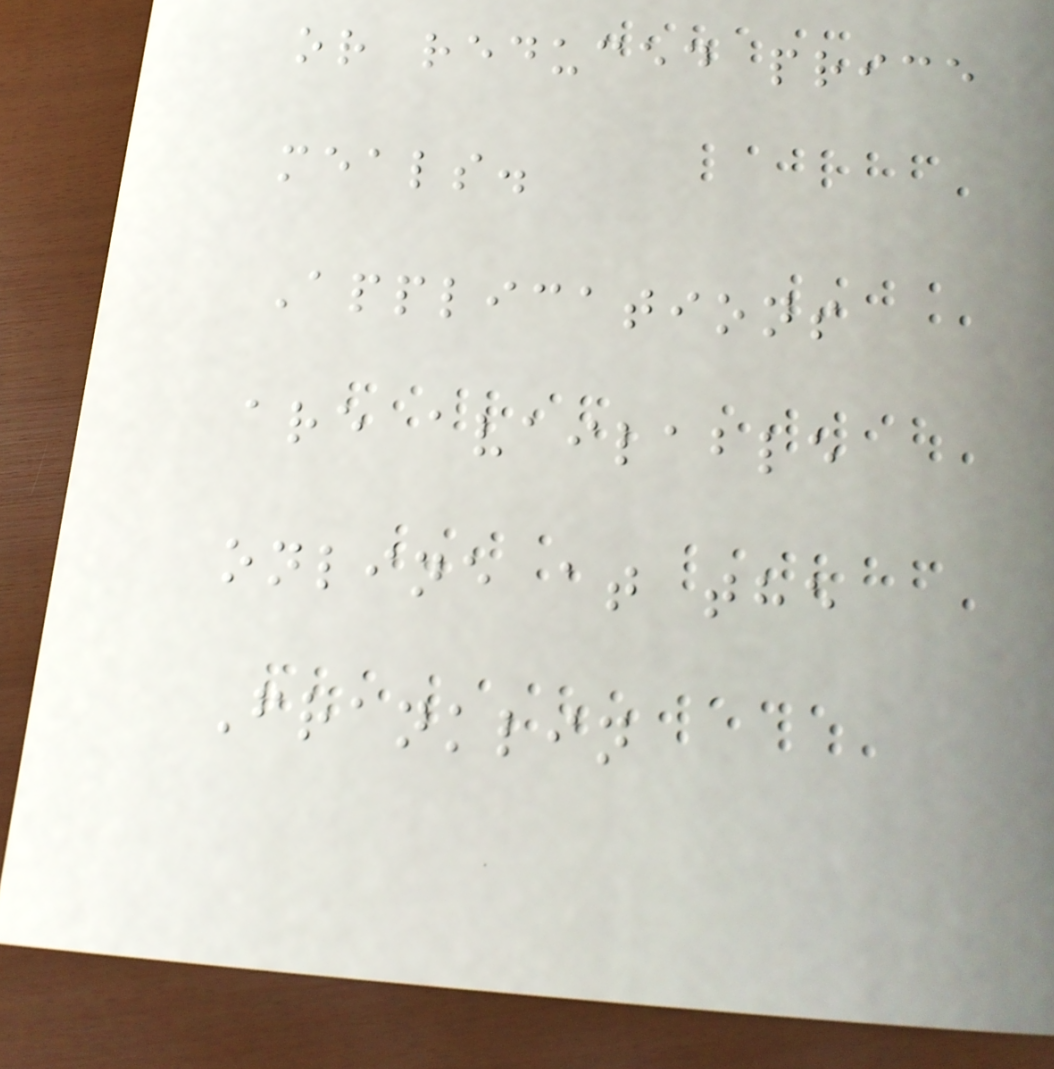or reduced price
meals.
Applications
are available
online at the
Franklin
